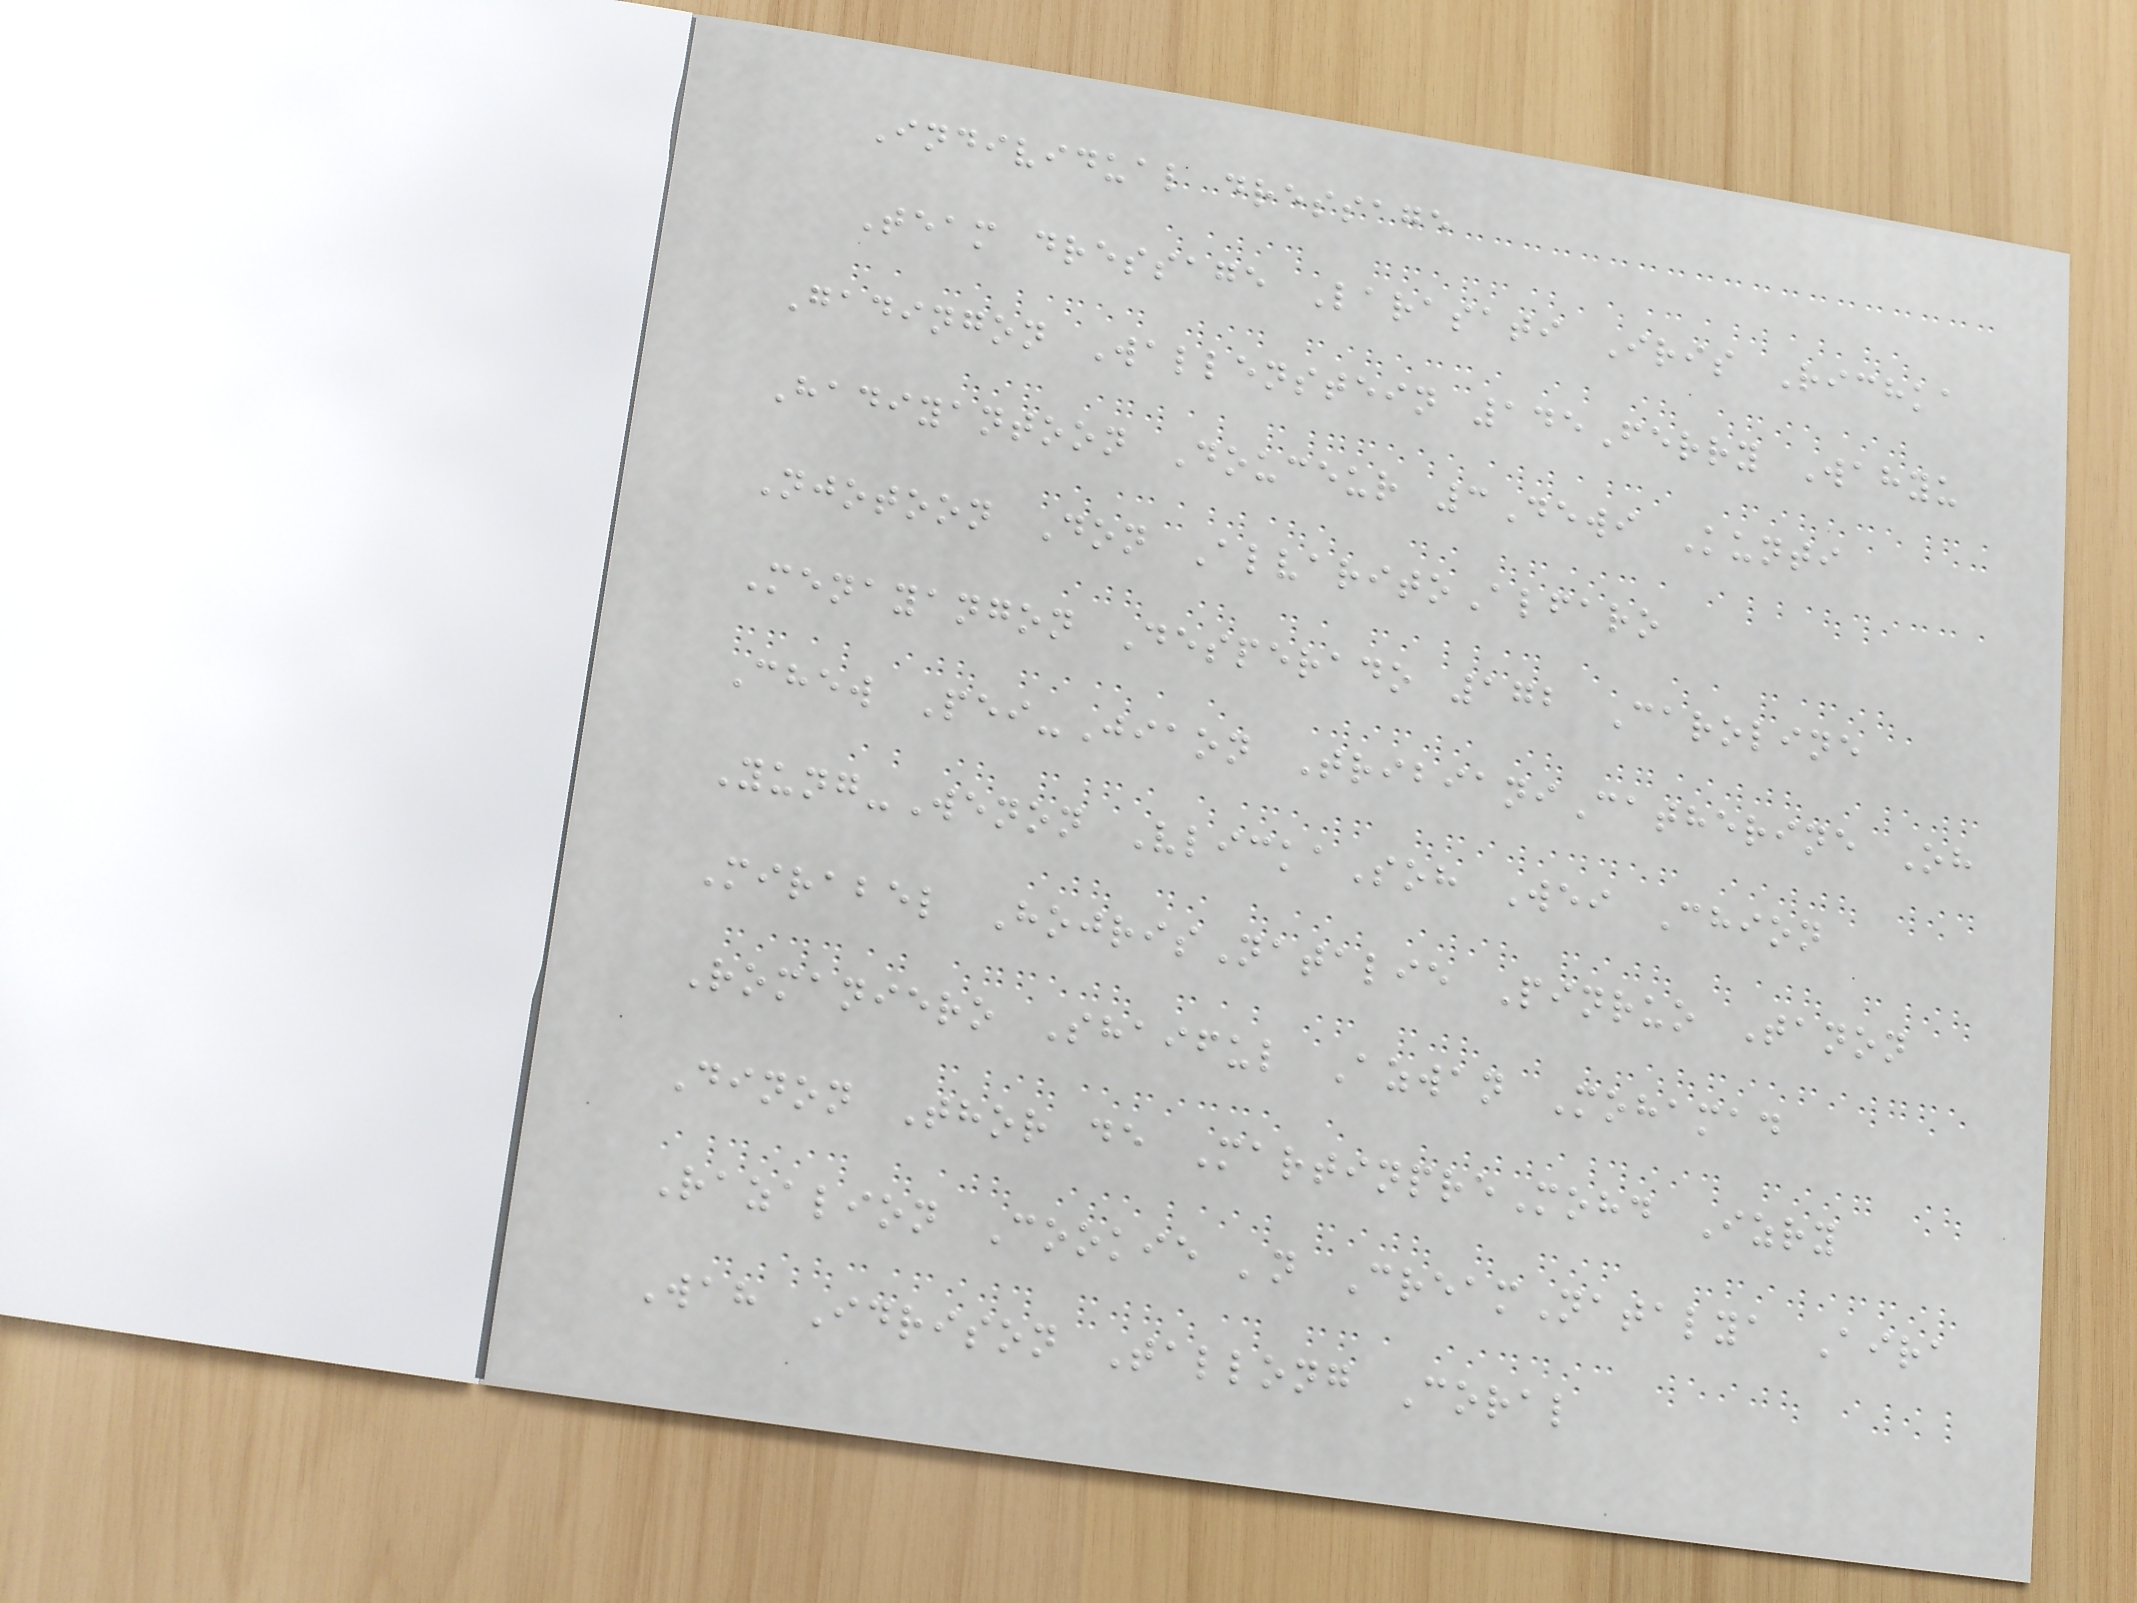Individual dressage
Team dressage Larasati Iris Richka
Gadingon Wallenstein 145Ferry Wahyu
Hadiyantoon Douceur 3Dewi Kunti
Njotoon Don AlvaritoAlfaro
Menayangon Desperado 172 Caroline
Chew Pei-Jiaon TribianiCatherine Oh
Yung-Wenon VlickaSoh Wei Chion
Mirabel HojrisNatalie Pinruo Tanon
Romaniero Shaiful Azwan Mohamad
Dinon Thor de MartinpreMohd Izry
Razalion Cookie 'n CreamNatalya Aira
Wah Idrison Tallong Coral
